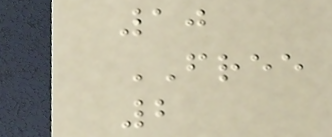10
FREE
2
